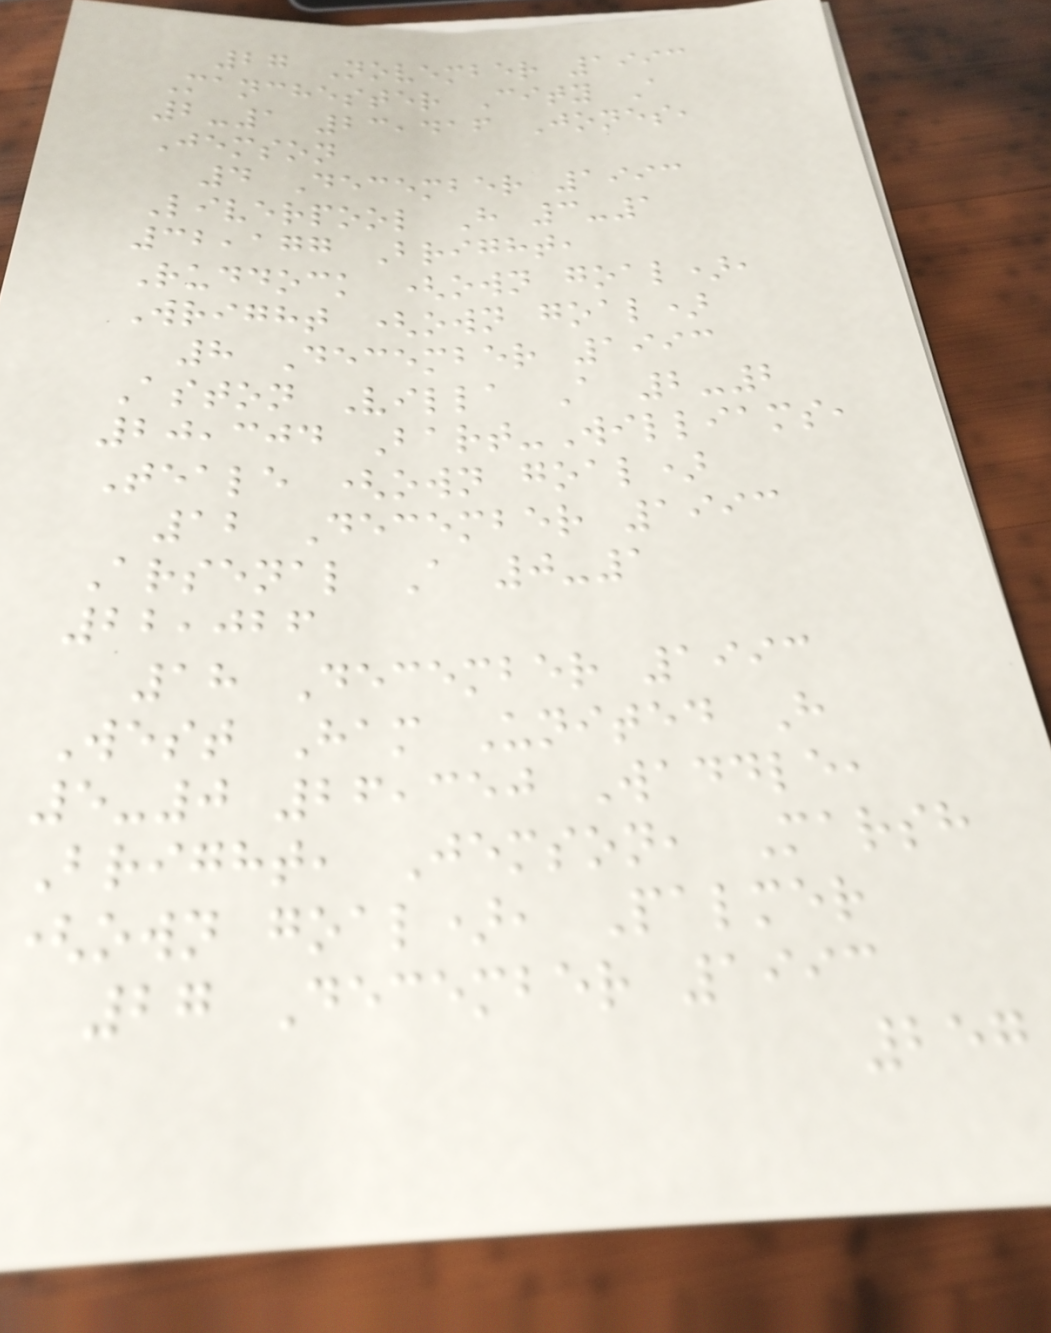27 November 1993
Manchester City A
2-1 23,416 Jones,
Jemson
4 December 1993
Liverpool H 3-1
32,177 Bright,
Ruddock (own goal),
Wright (own goal)
8 December 1993
Aston Villa A 2-2
20,304 Bart-Williams,
Teale (own goal)
12 December 1993
Arsenal A 0-1
22,026
18 December 1993
West Ham United H
5-0 26,350 Waddle,
Bright, Jemson, Marsh
(own goal), Palmer
27 December 1993
257
